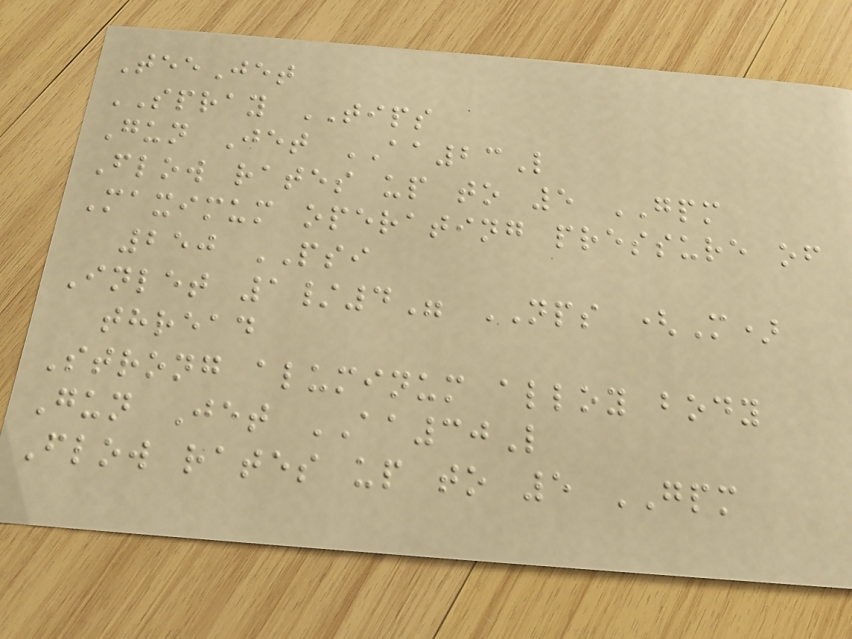TeeJet
SPRAY TIPS
Gun Jet AA23L
Flow rates up to 5 GPM
Maximum operating pressure of
250 PSI
Inlet 1/4" NPS (M)
thread
Strong aluminum alloy body
Gun Jet AA30L
Flow rates up to 5 GPM
